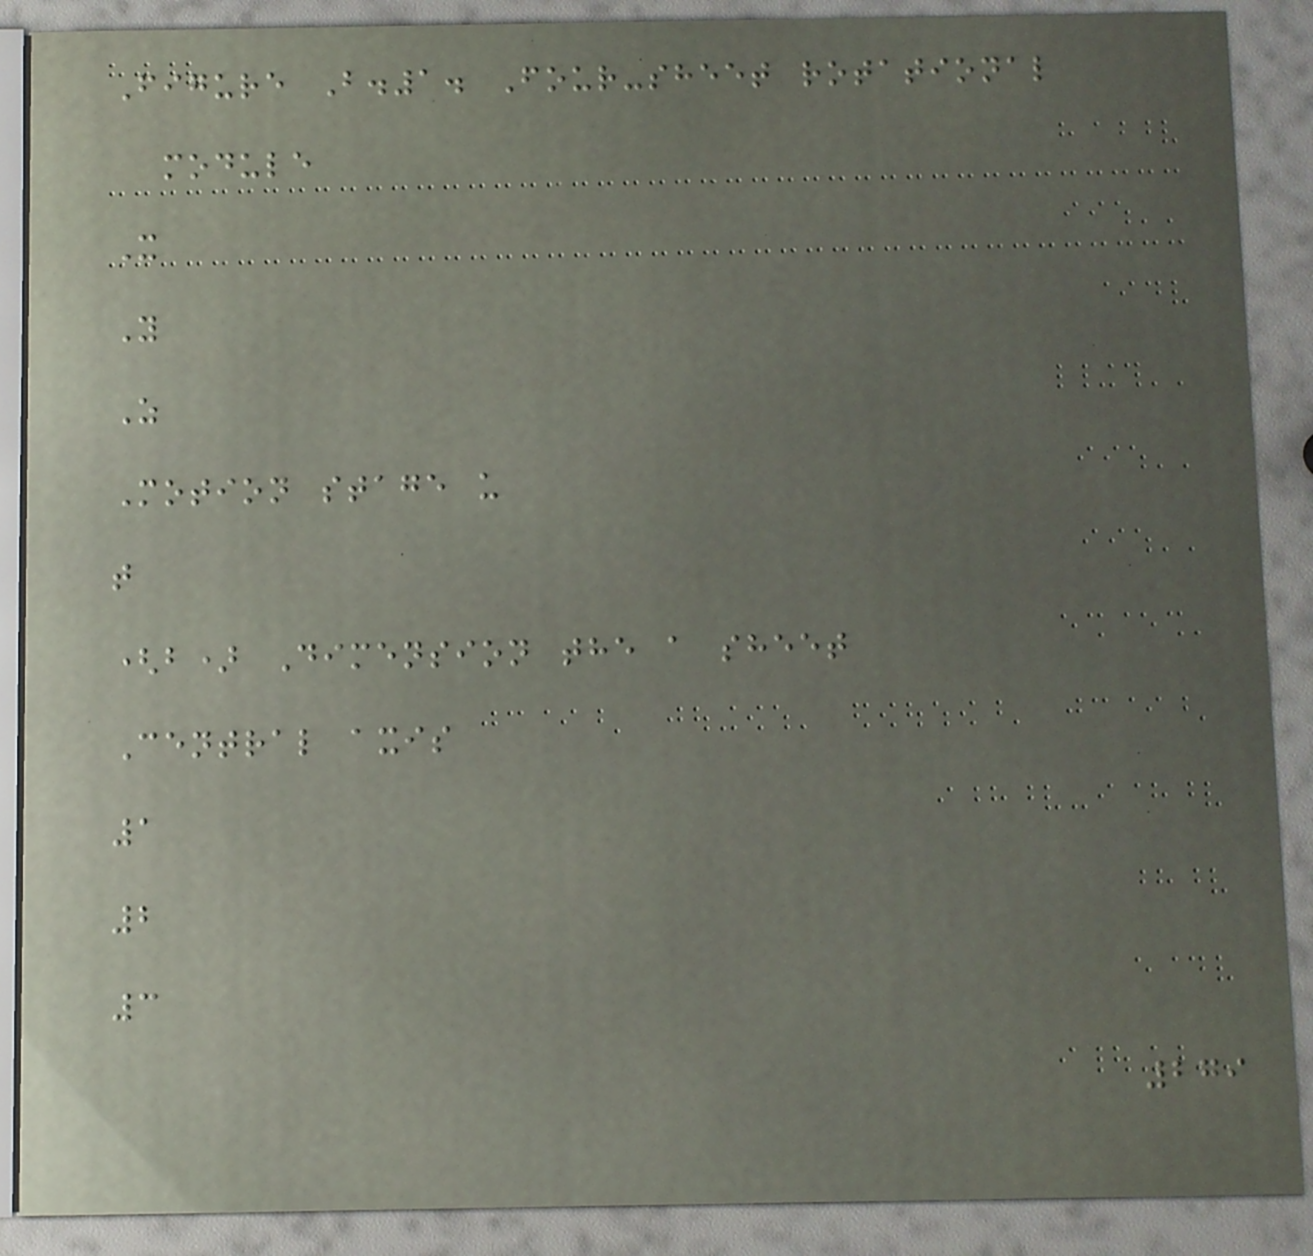Figure B.1. Four-sheet rotational
module
X
Y
Z
Motion stage u
t
(b) Dimension the a sheet
Central axis
1
2
3
279
